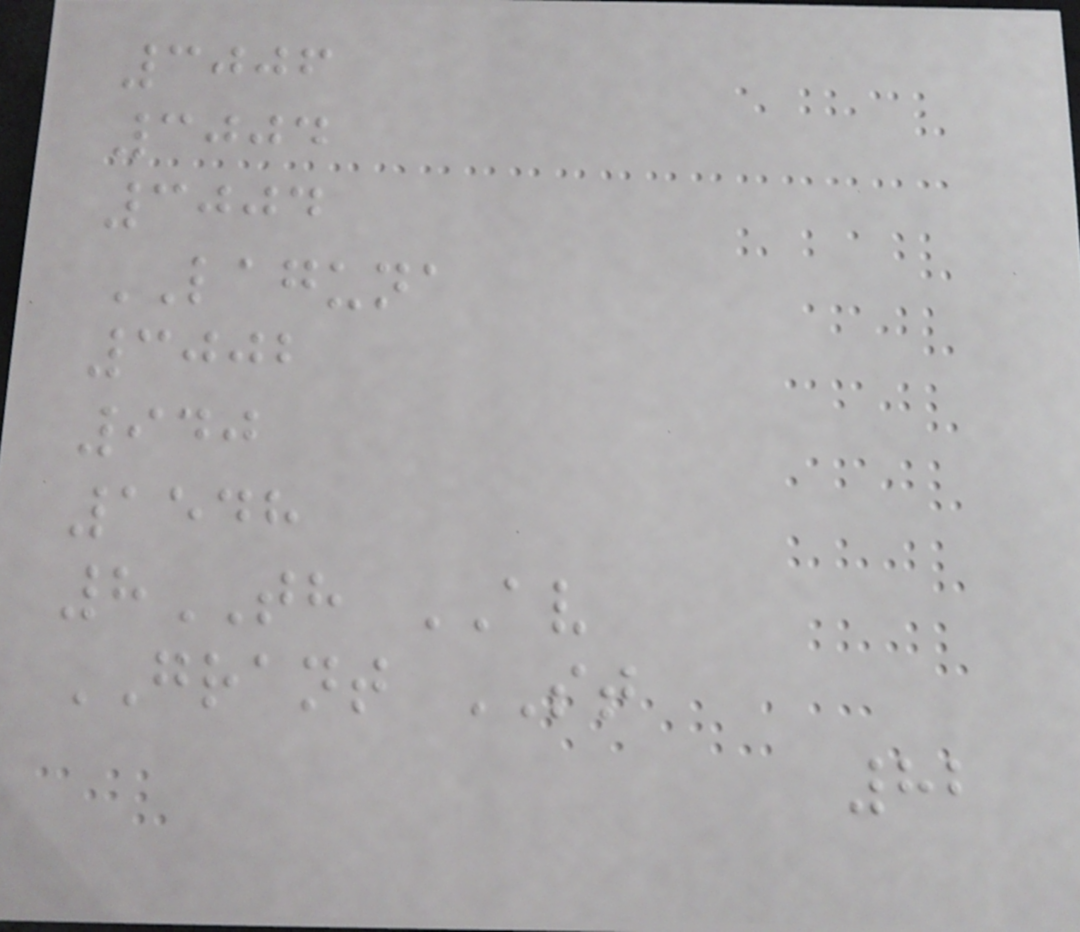3006
3004
3004
LAGUNA
3002
940
1548
8TH AV
GRANT ST
82
